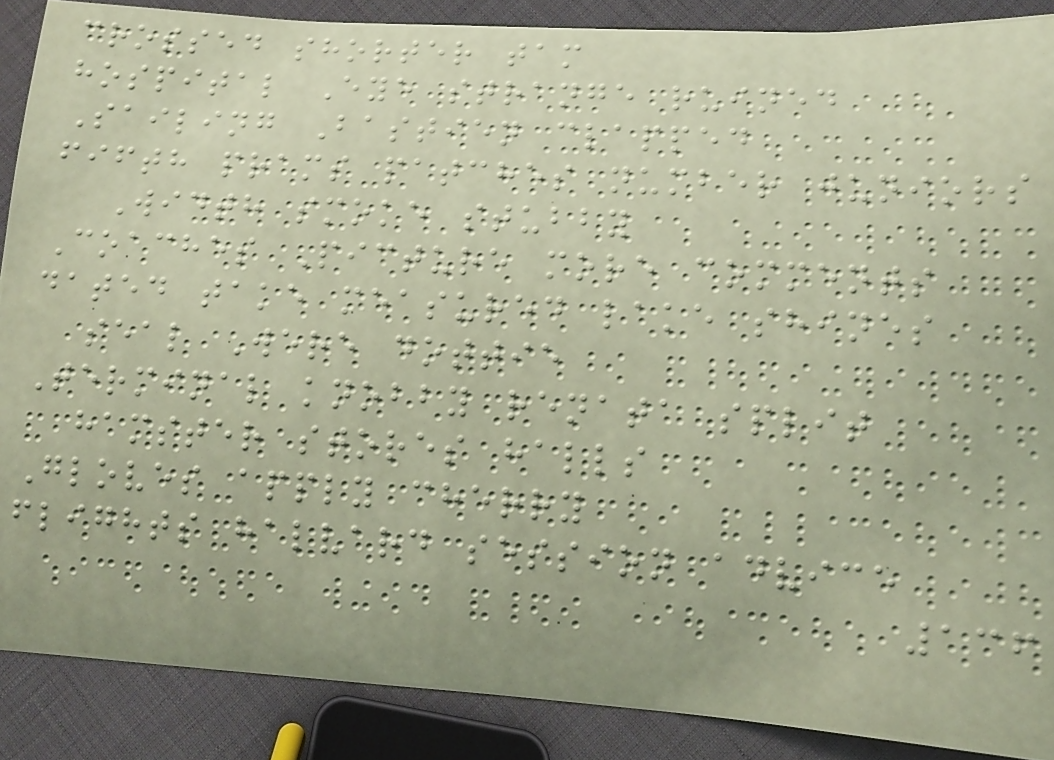crossed shorter tam
hospital Eye strange ruined
Sailing Bastien clapped
fifth prams patches number juniors
Width smoke stubby
Coaches Picture more comments
dated take measured lake shines
seal Were dottie
Terminal knobby renata split
hamster stores halls
Gloves apply cherry
flights halvard session advice
136
